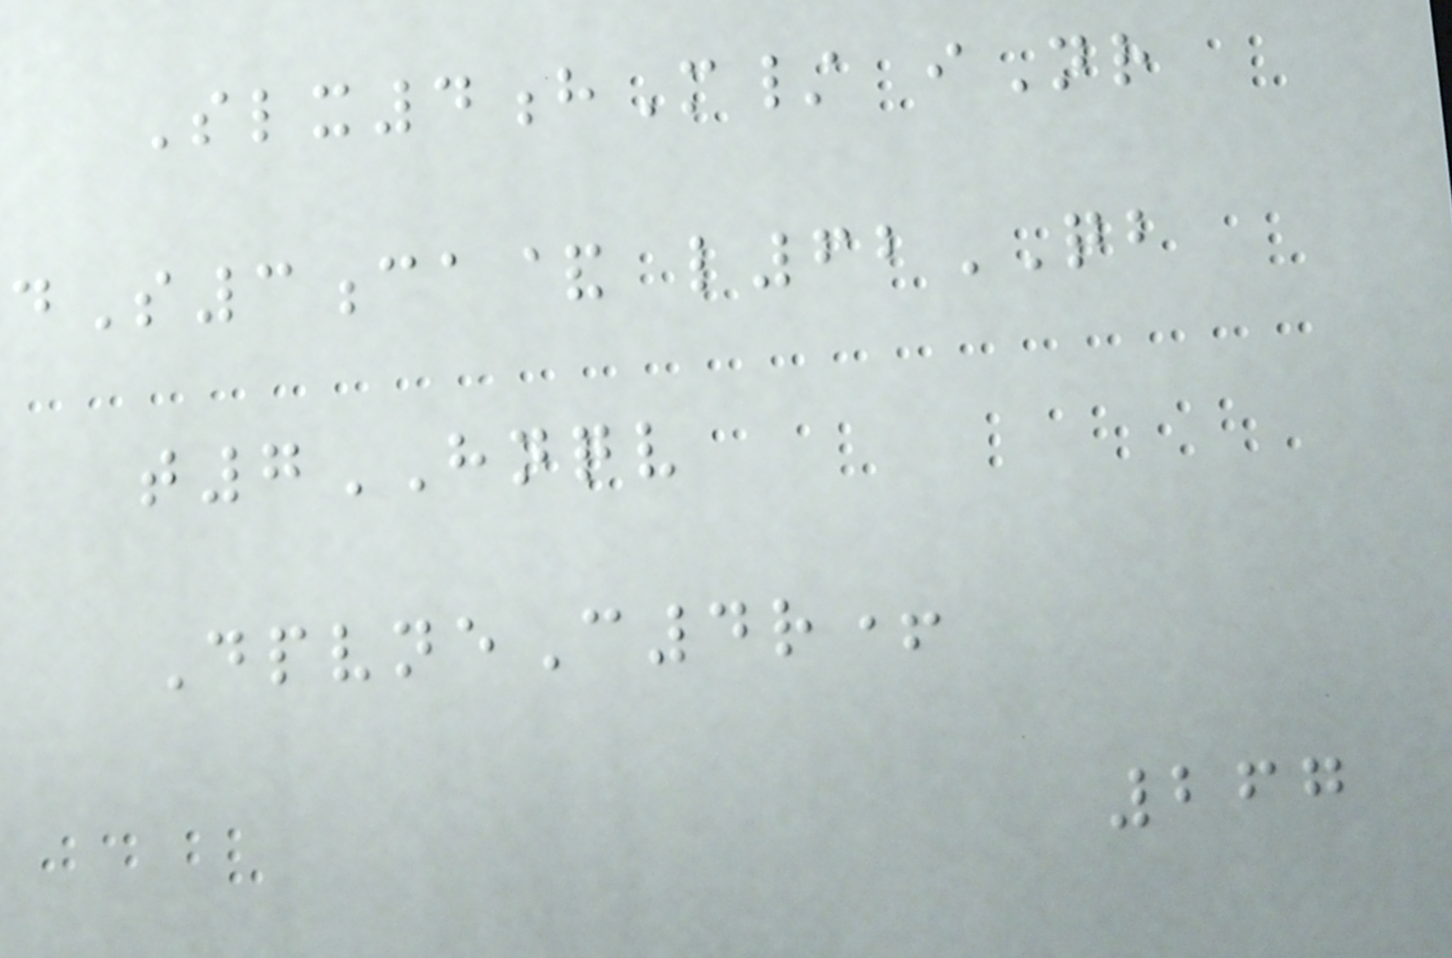Slx4hM/ iNr
dS3ca& l62QB
t7HNQV
DpvneC4r+
267
